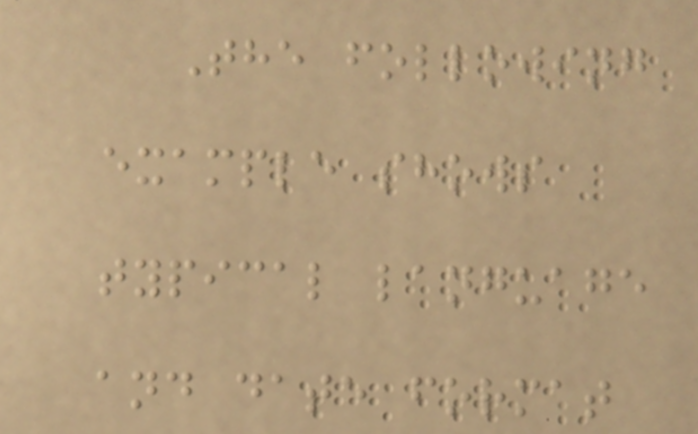The following
example shows
typical language
and date format
